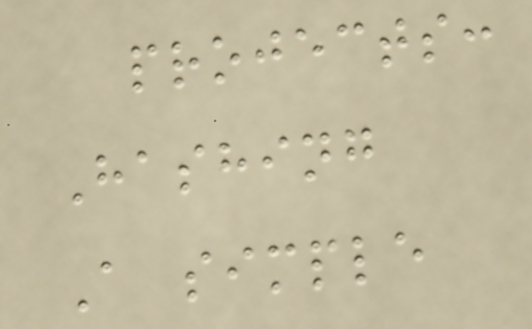projects:
Hashing
A simple
